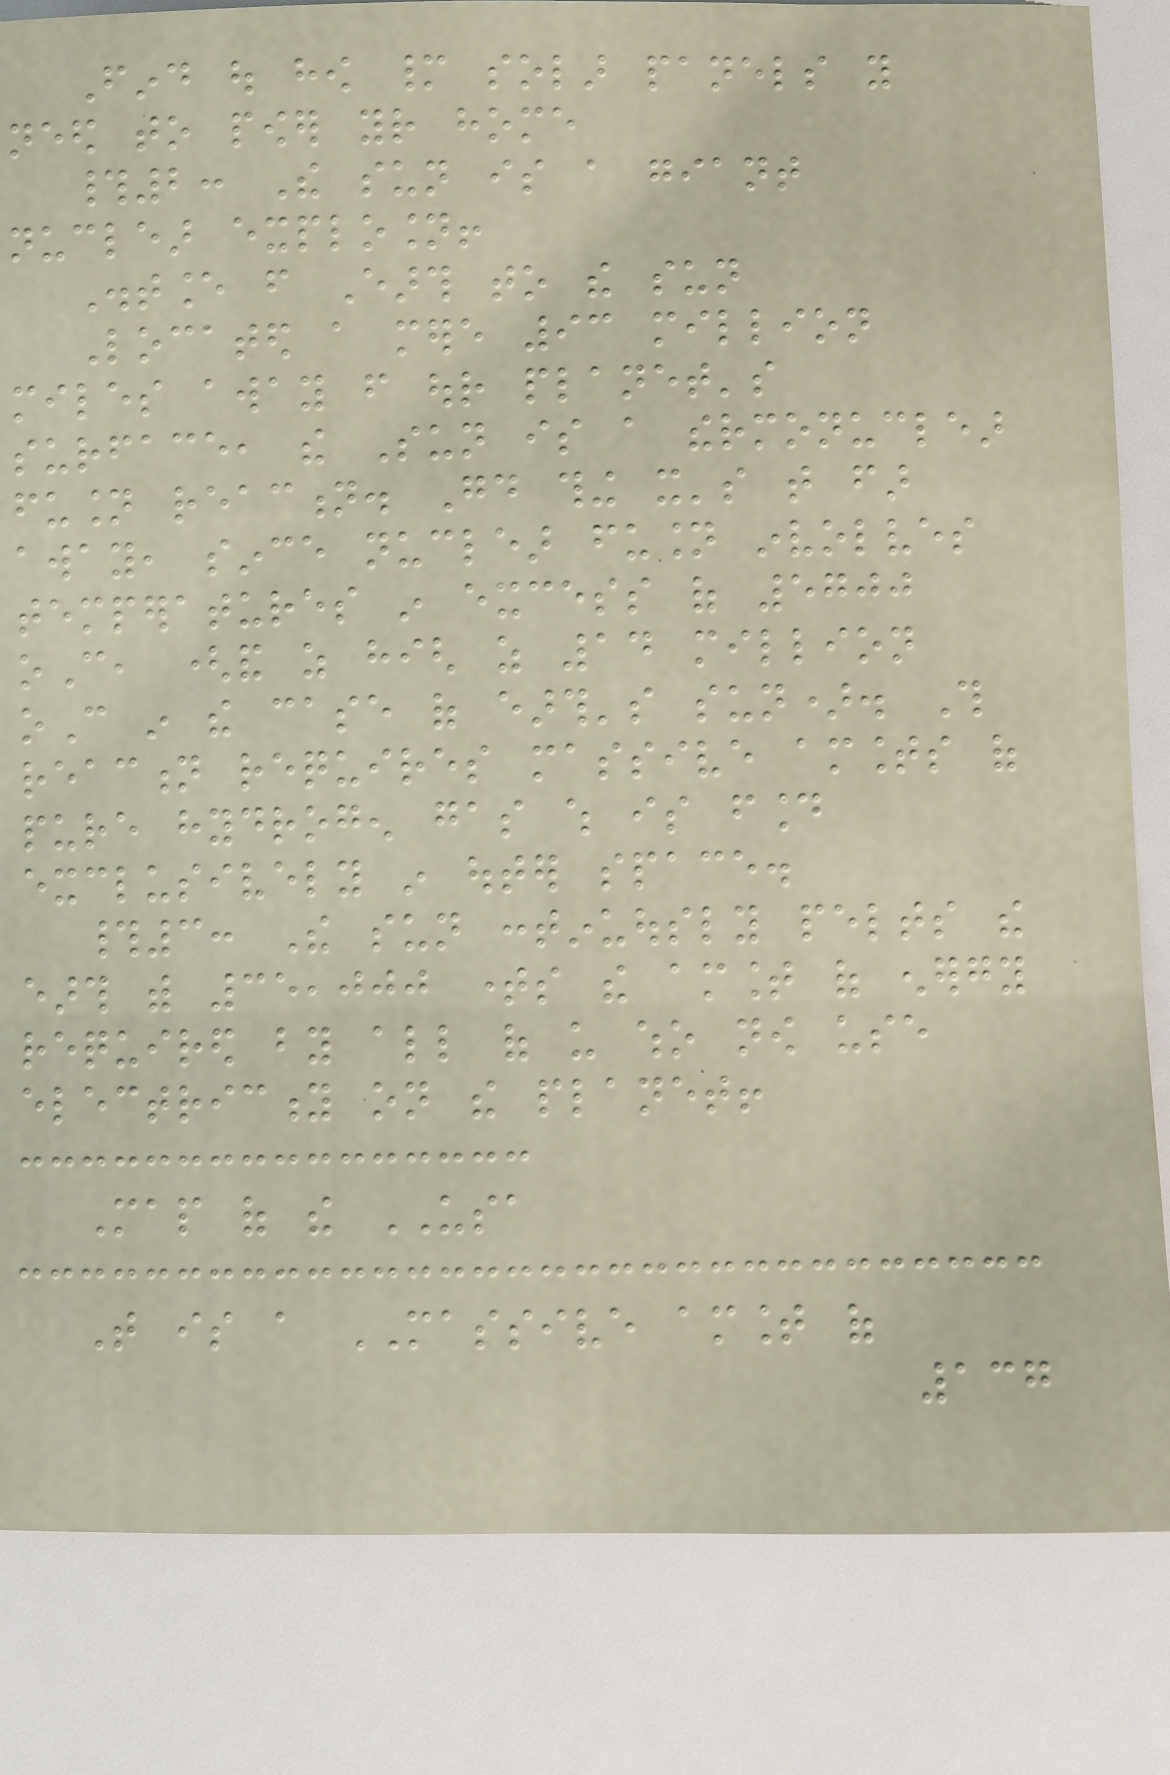Find out how many solar panels you
need to power your home
#2: The sun is a giant
nuclear explosion!
Distance from Earth to the sun
Located a mere 93 million
miles away from our planet's
surface, the Sun is a thermonuclear
fusion reaction. Good thing it's that far
away, since nuclear fusion involves
temperatures in excess of 5700
oC, (and as high as 14 million
oC in the case of earth's sun). This
reaction requires massive amounts of
pure hydrogen gas which is found
exclusively in outer space.
#3: The sun continuously pelts the
earth with 35,000 times the amount of energy
required by all of us who now use
electricity on the planet!
Map of the USA
That is a MASSIVE amount of
137
